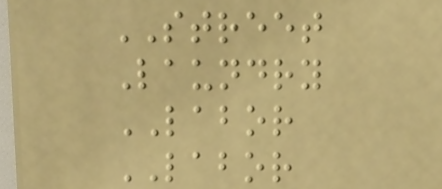STREET
Laundry
LABOR
LABOR
